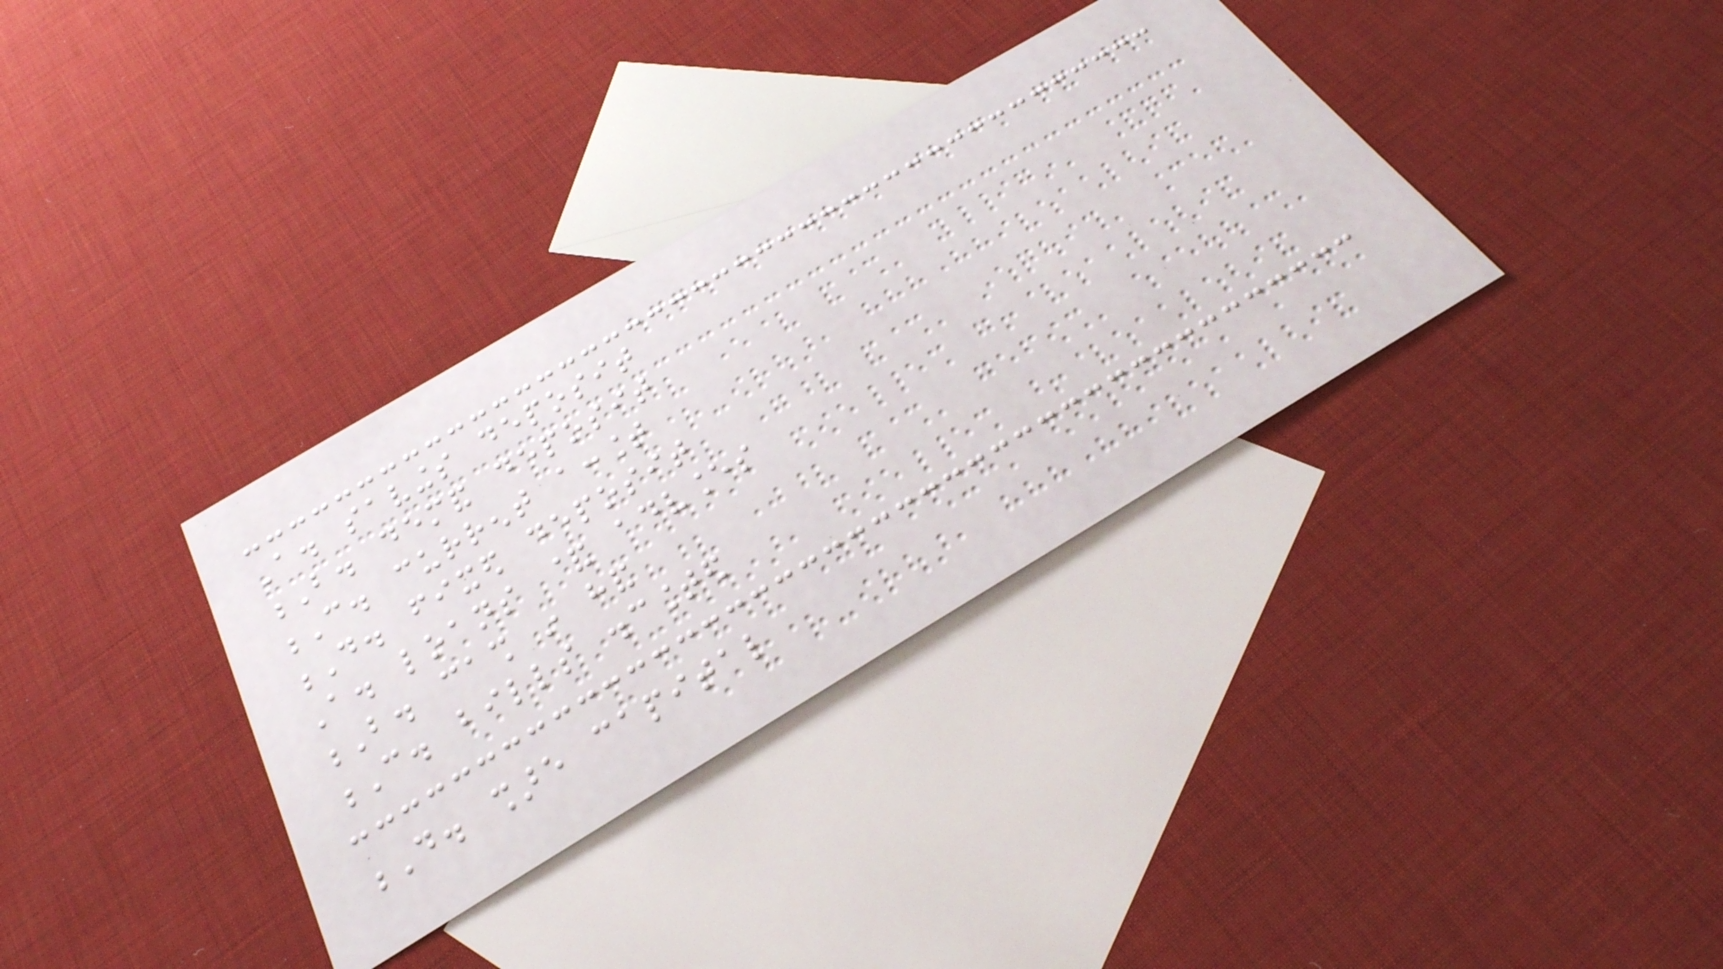A. savings deposit
B. demand deposit
C. current account
D. fixed deposit
A. loans & advances
B. cash in hand
C. bills discounted
D. share capital
